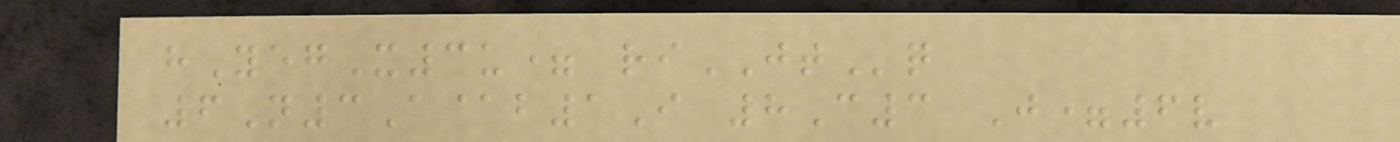hYegX3u= riJTq
6N3A@b1I 8C3 J=6v
